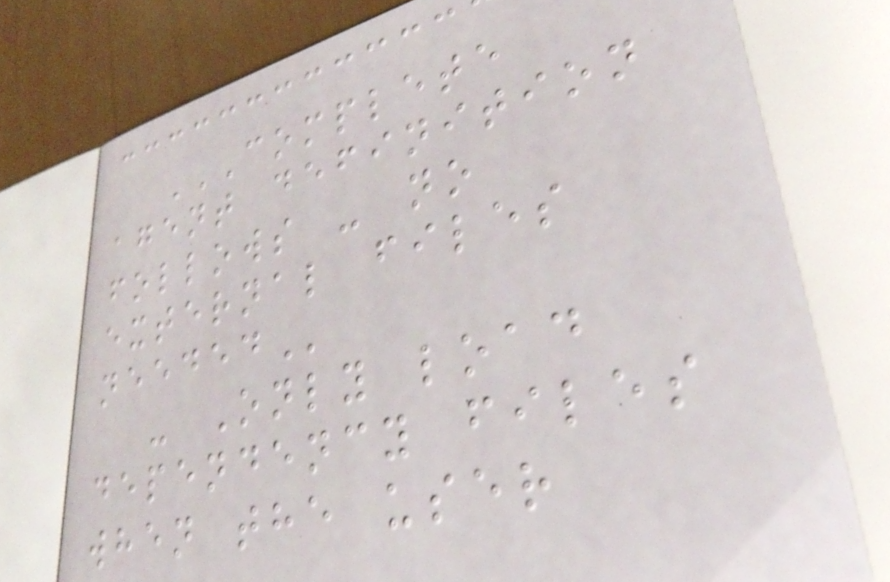COMPLETE
AGENT DEFINITION
FOLLOWS - NO
EXTERNAL FILES
NEEDED
- Only load
dependency files
when the user
